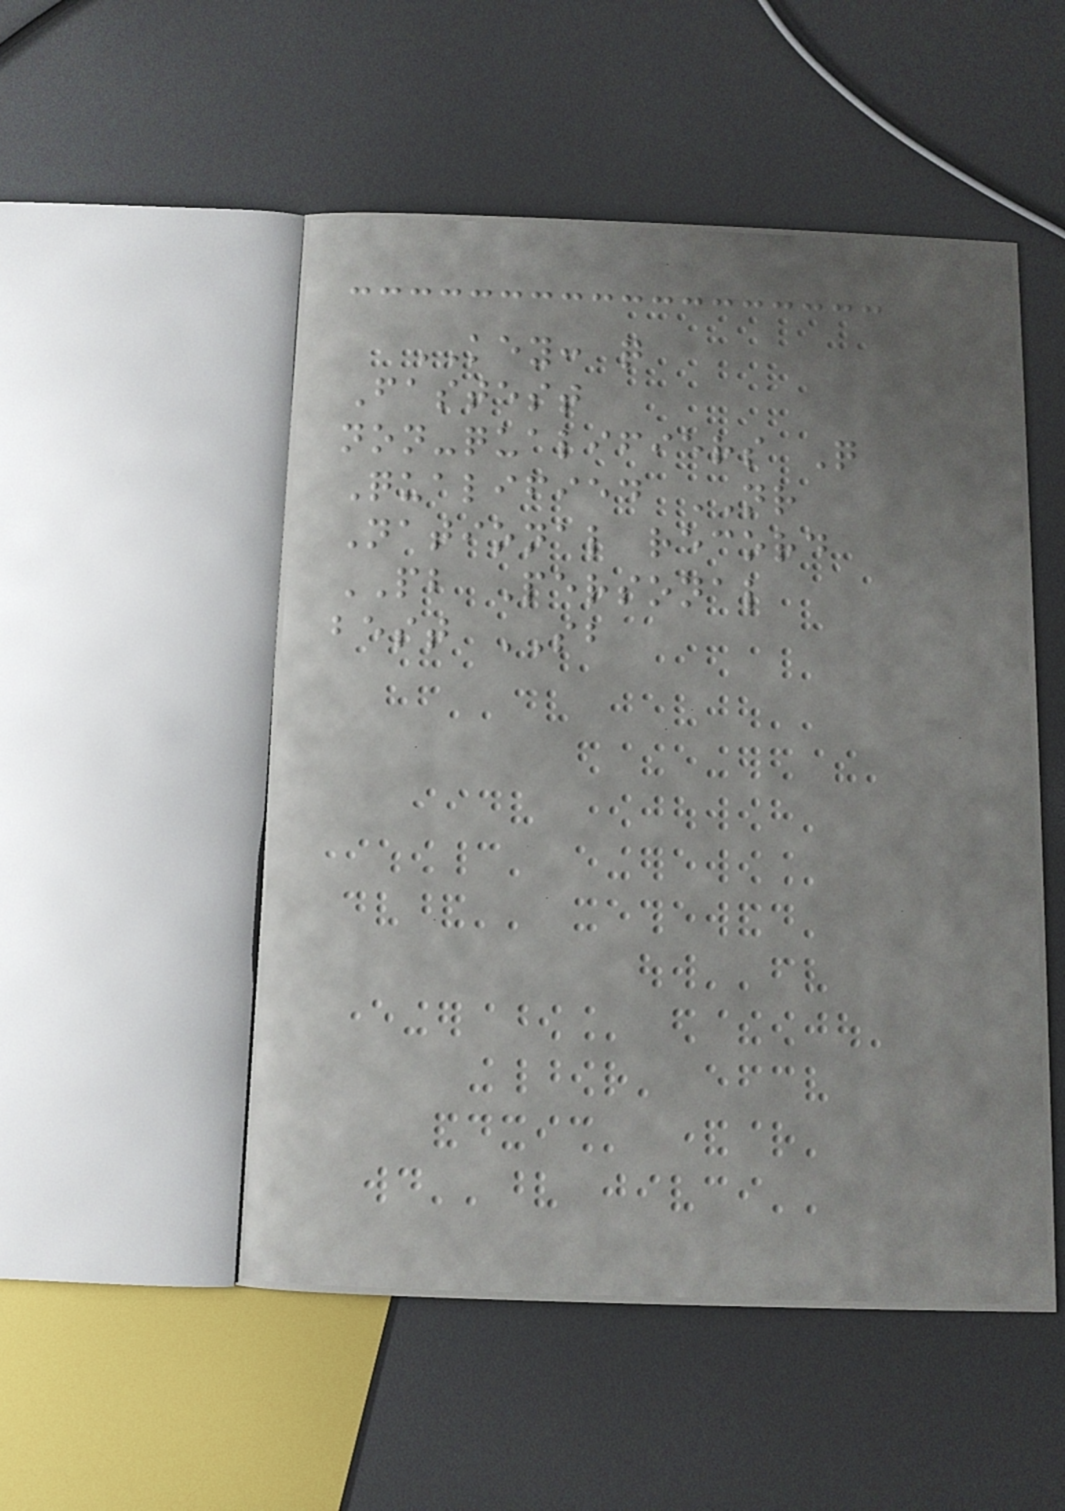KEY: q
Fastest
non-qualifiers Q
Qualified NR
National record
PB Personal
best SB
